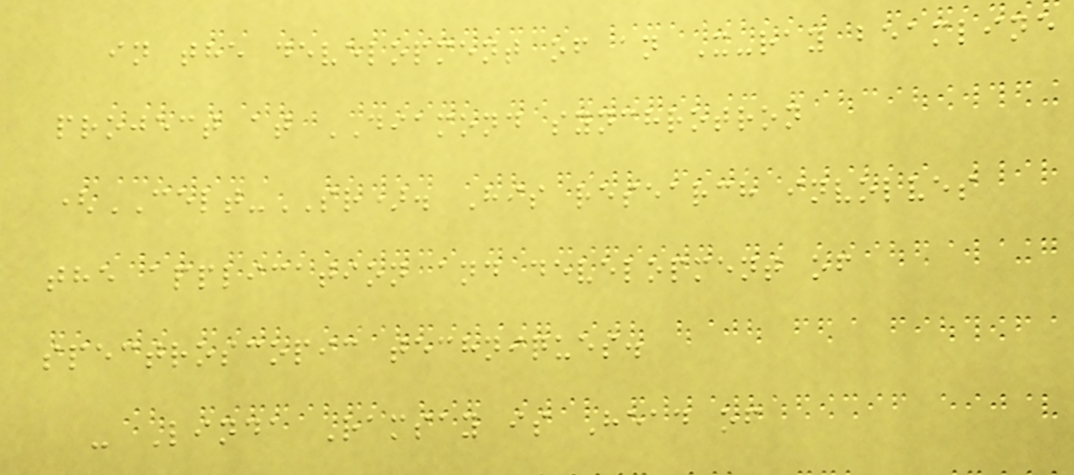in the development of an X-ray beamline
project at DIAMOND synchrotron
(CELT-SR). His research involves
the application and development of
spectroscopic techniques.
- Linda Ramsay is Head of
